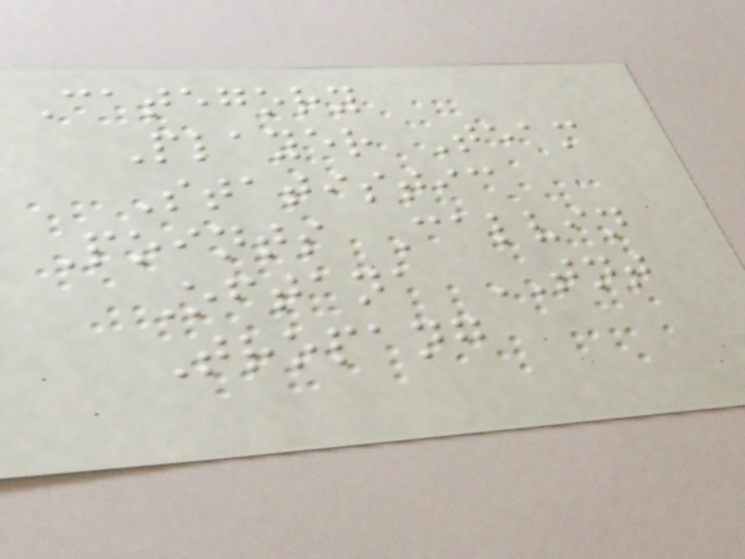Category
Player Team
Statistic
Points Calvin
Oftana TNT
Tropang
